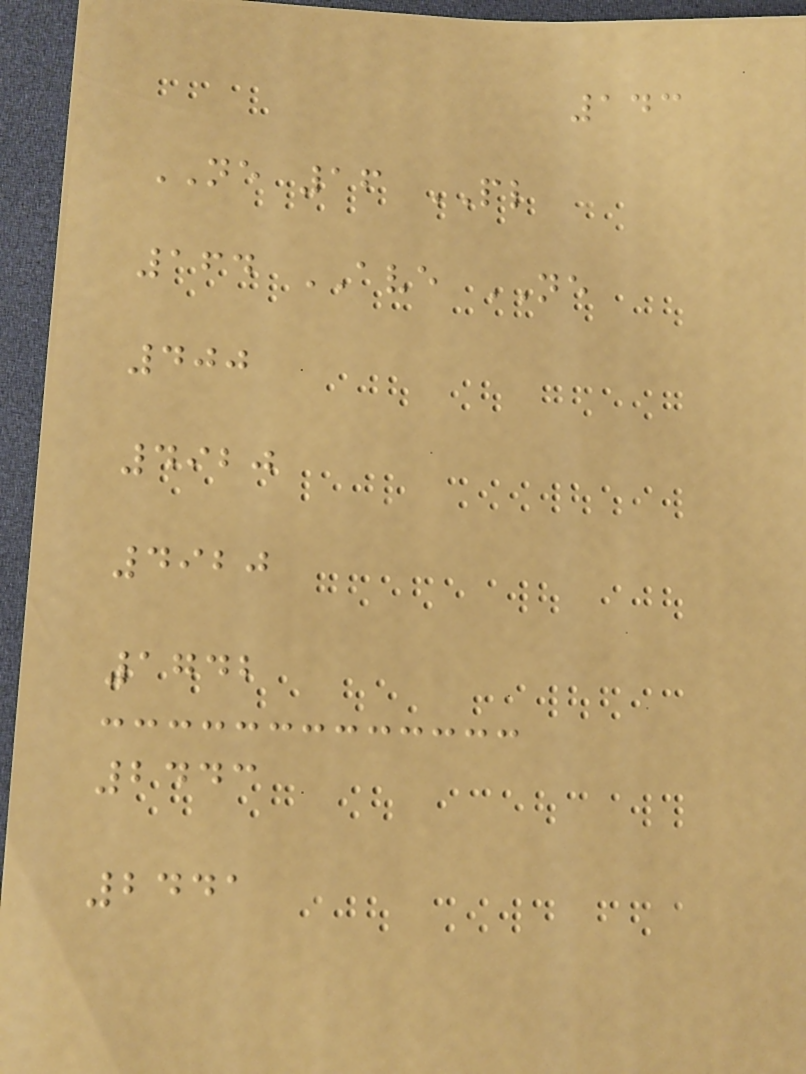143
NE 16 PL
164 AVE NE
400
4920
4920
1742
2443
2441
